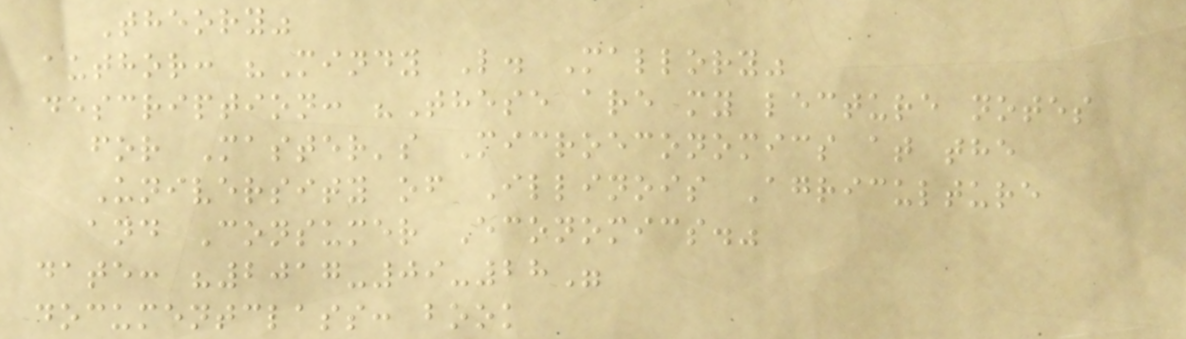Theory"
author: "Mindy L. Mallory"
description: "These are my lecture notes
for Master's Microeconomics at the
University of Illinois Agriculture
and Consumer Economics."
date: "2017-09-28"
documentclass: book
